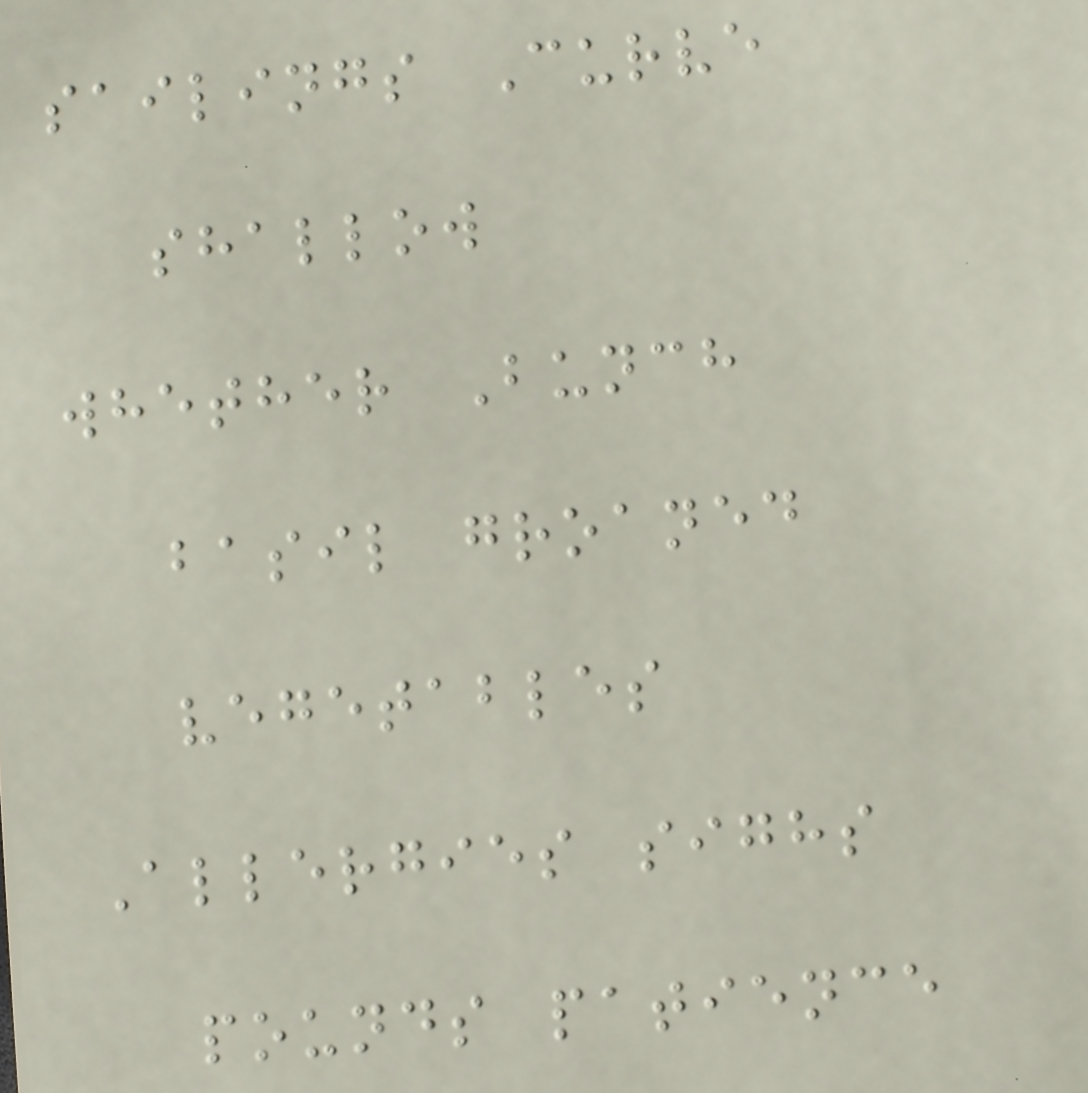sailings Curve
shallow
whether Bunch
basil groaned
vegetables
Allergies sighs
pounds patience
